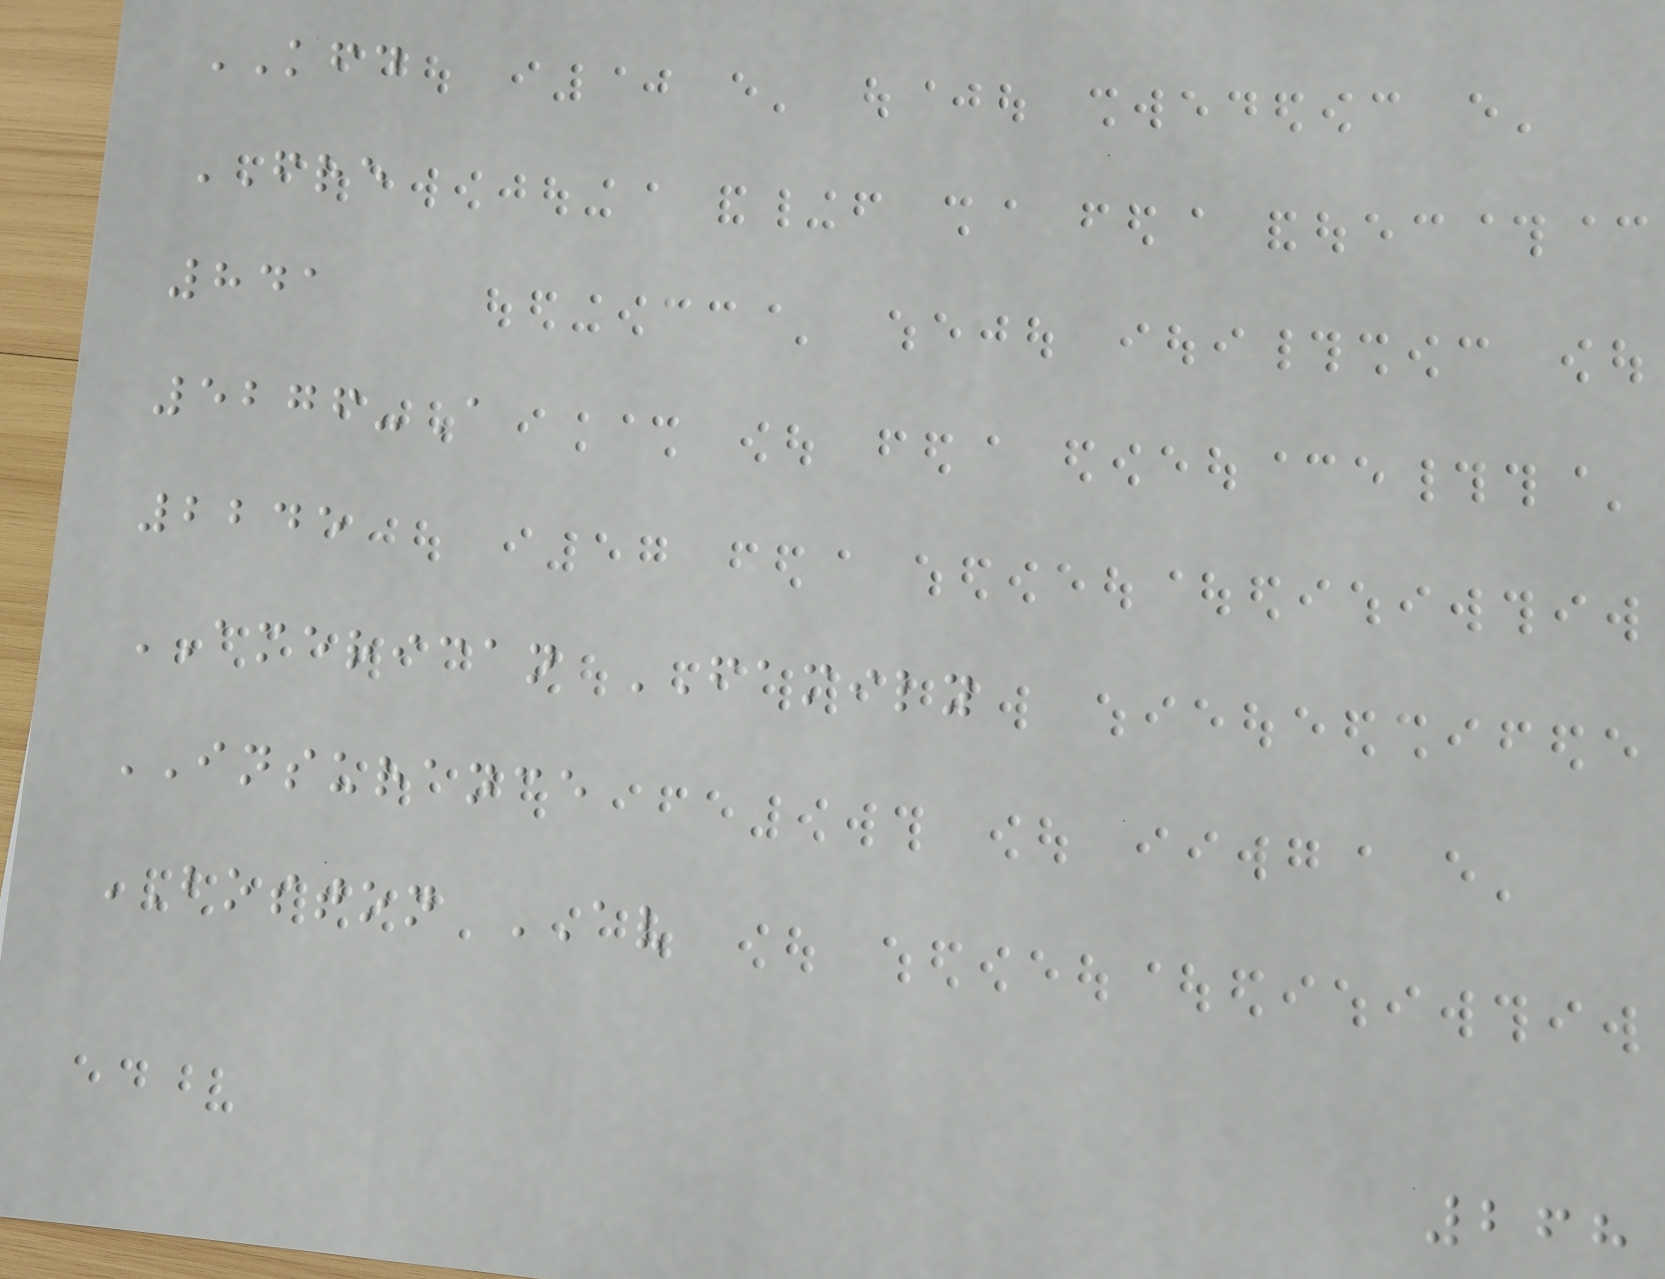KFD
FRE
841
5276-A
2245
AMERICAN FAMILY
INSURANCE
BOSTON AV
268
